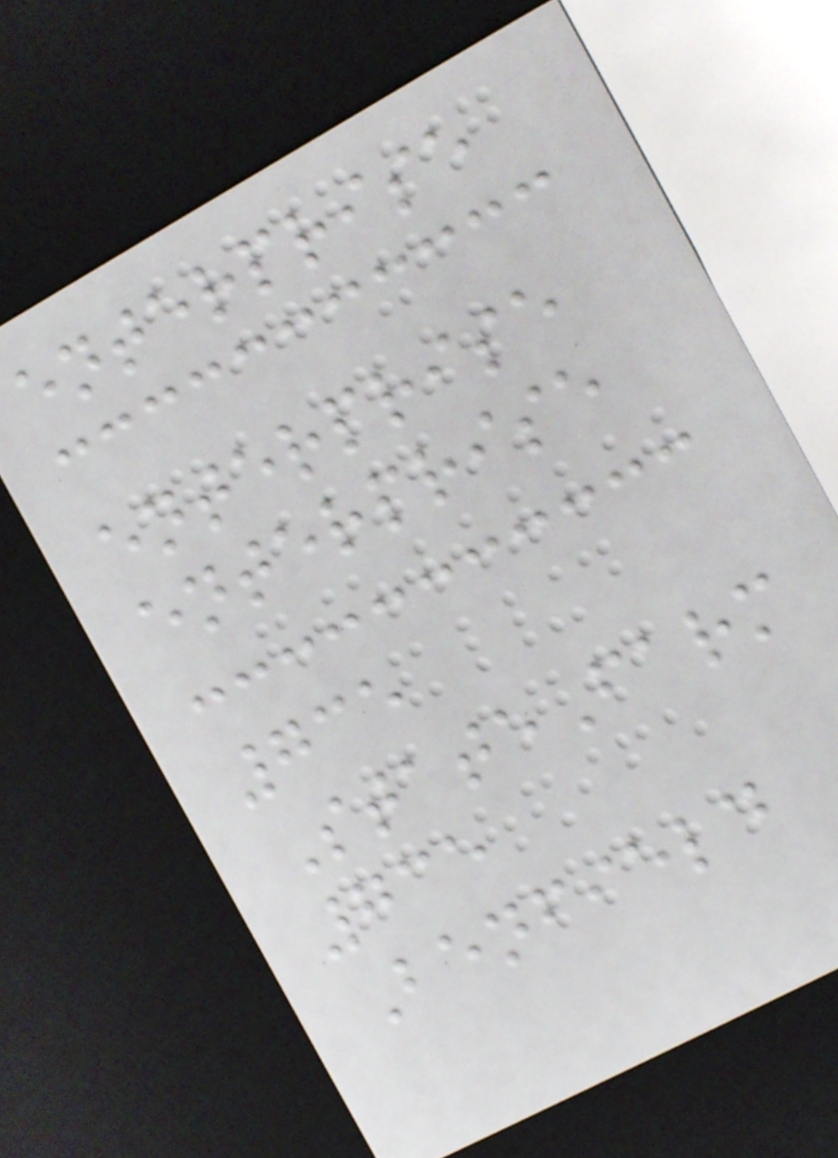enterprise
enterprise
enterprise
735
StateFarm
735
Benfield
